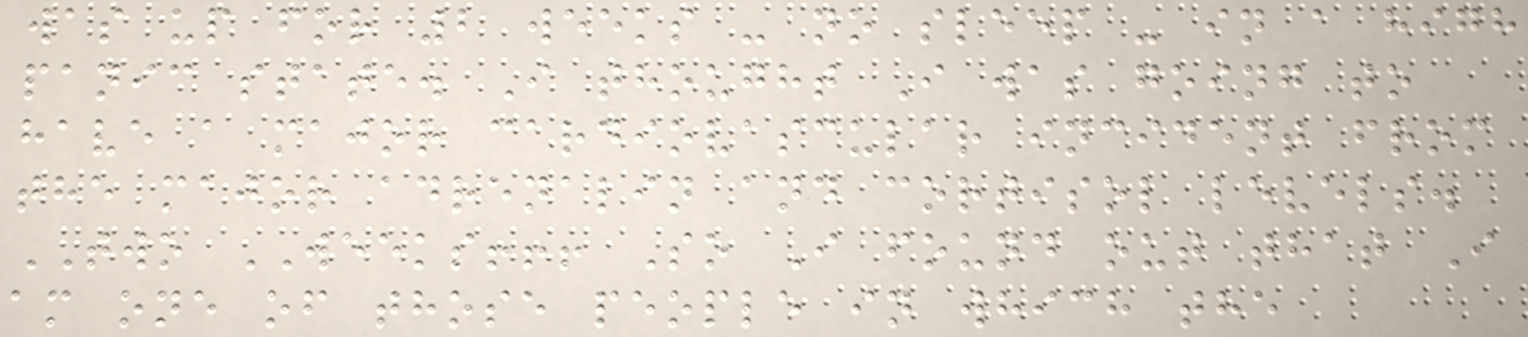was up for 2 weeks - no sleep - in a high
panic state. I thought I was going to
have a major cardiovascular incident from
the major adrenalin and cortisol levels.
TWO WEEKS!!! So I found out that I
am one of those people in which the
